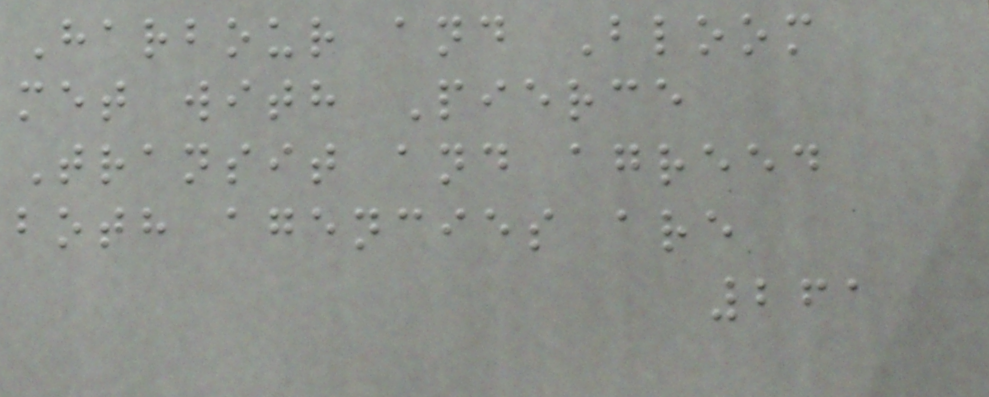Harbour and Bloom
met with Pierce
Transit and agreed
both agencies are
261
